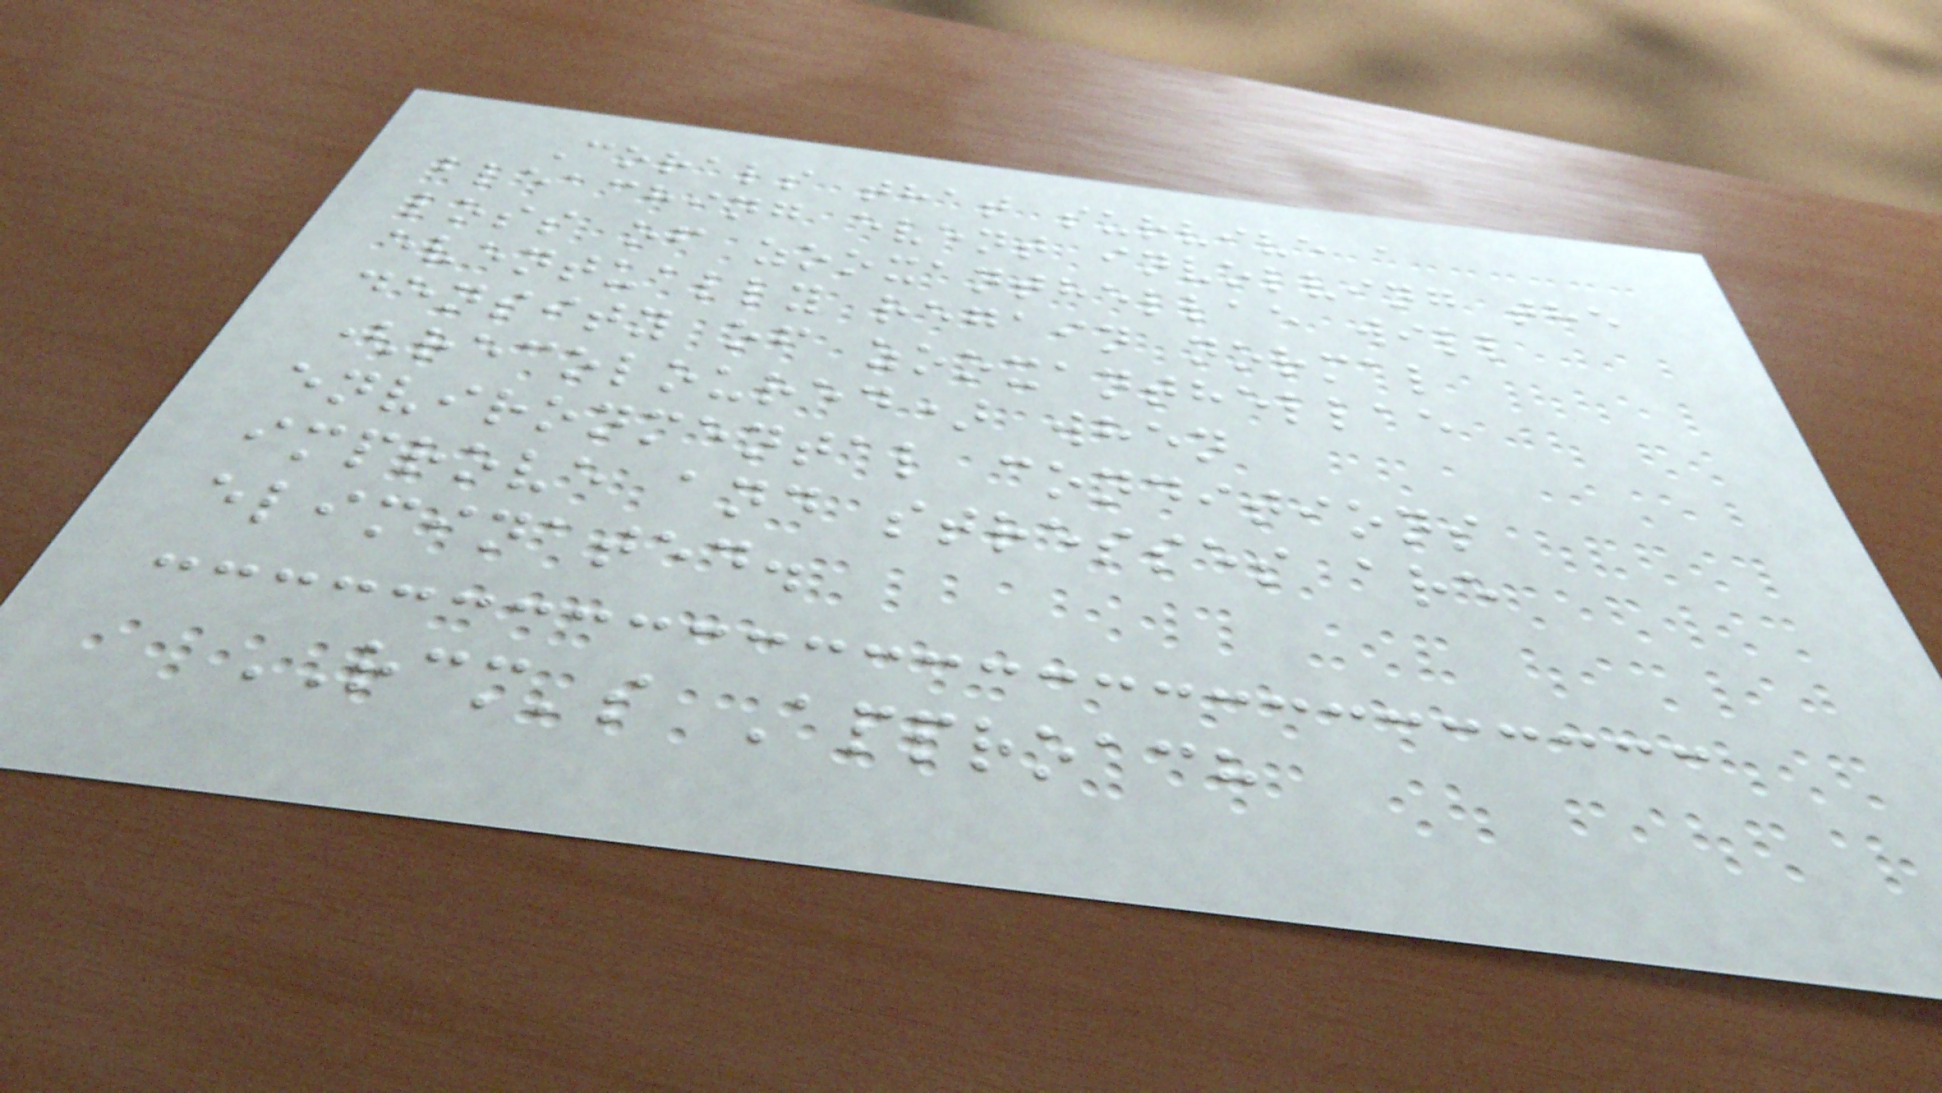Corals that survive a
bleaching event involving the
loss of zooxanthellae will
eventually regain normal
density of zooxanthellae
(recoloured) when
environmental conditions
improve and stresses are
eliminated.
RCM's Approach
